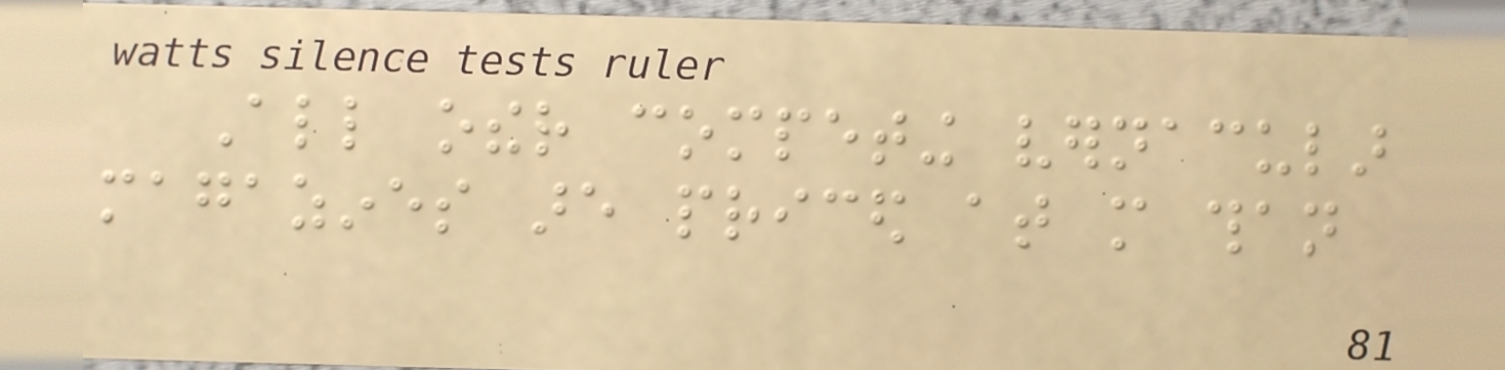All other competing vernacular
magazines are priced at more than
